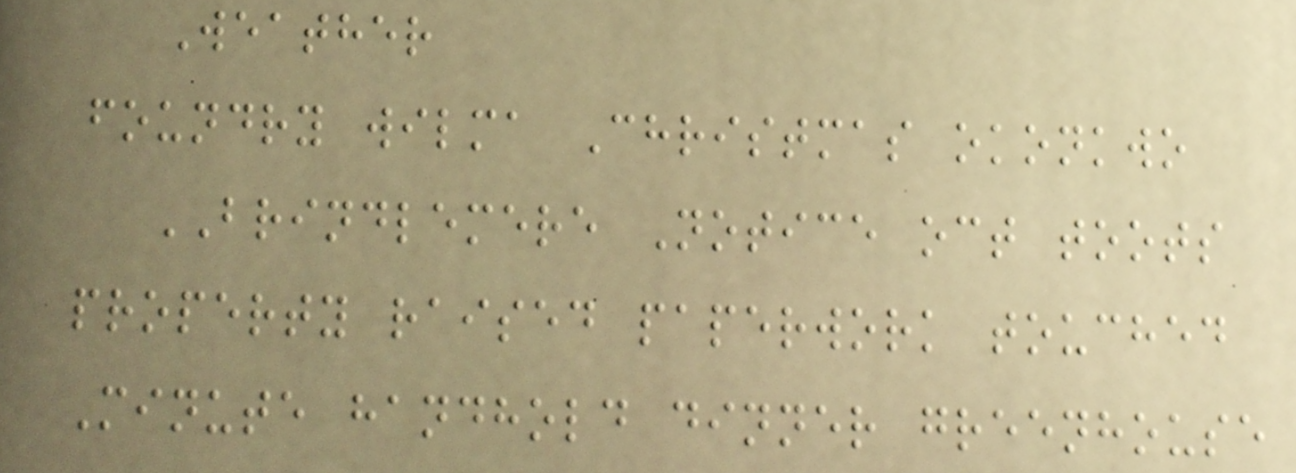Weather
foundry wilma Christmas okonkwo
BRINDLEMERE Notice oct toots
property raised paperwork touched
Minute handhold dinner greenhouse
